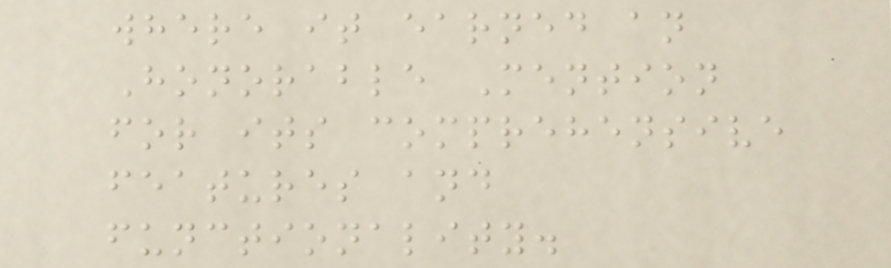where it earned an
Honorable Mention
for its comprehensive
features and
functionality.
